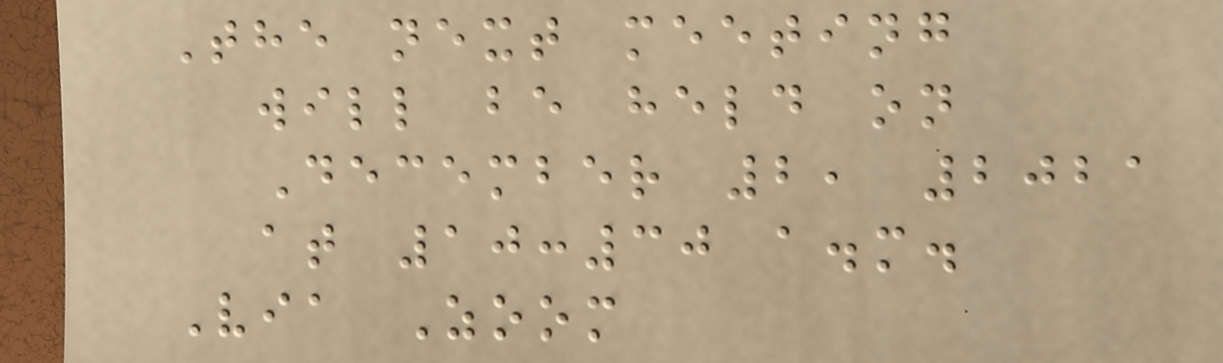The next meeting
will be held on
December 2, 2021
at 10:30 a.m.
Via Zoom
